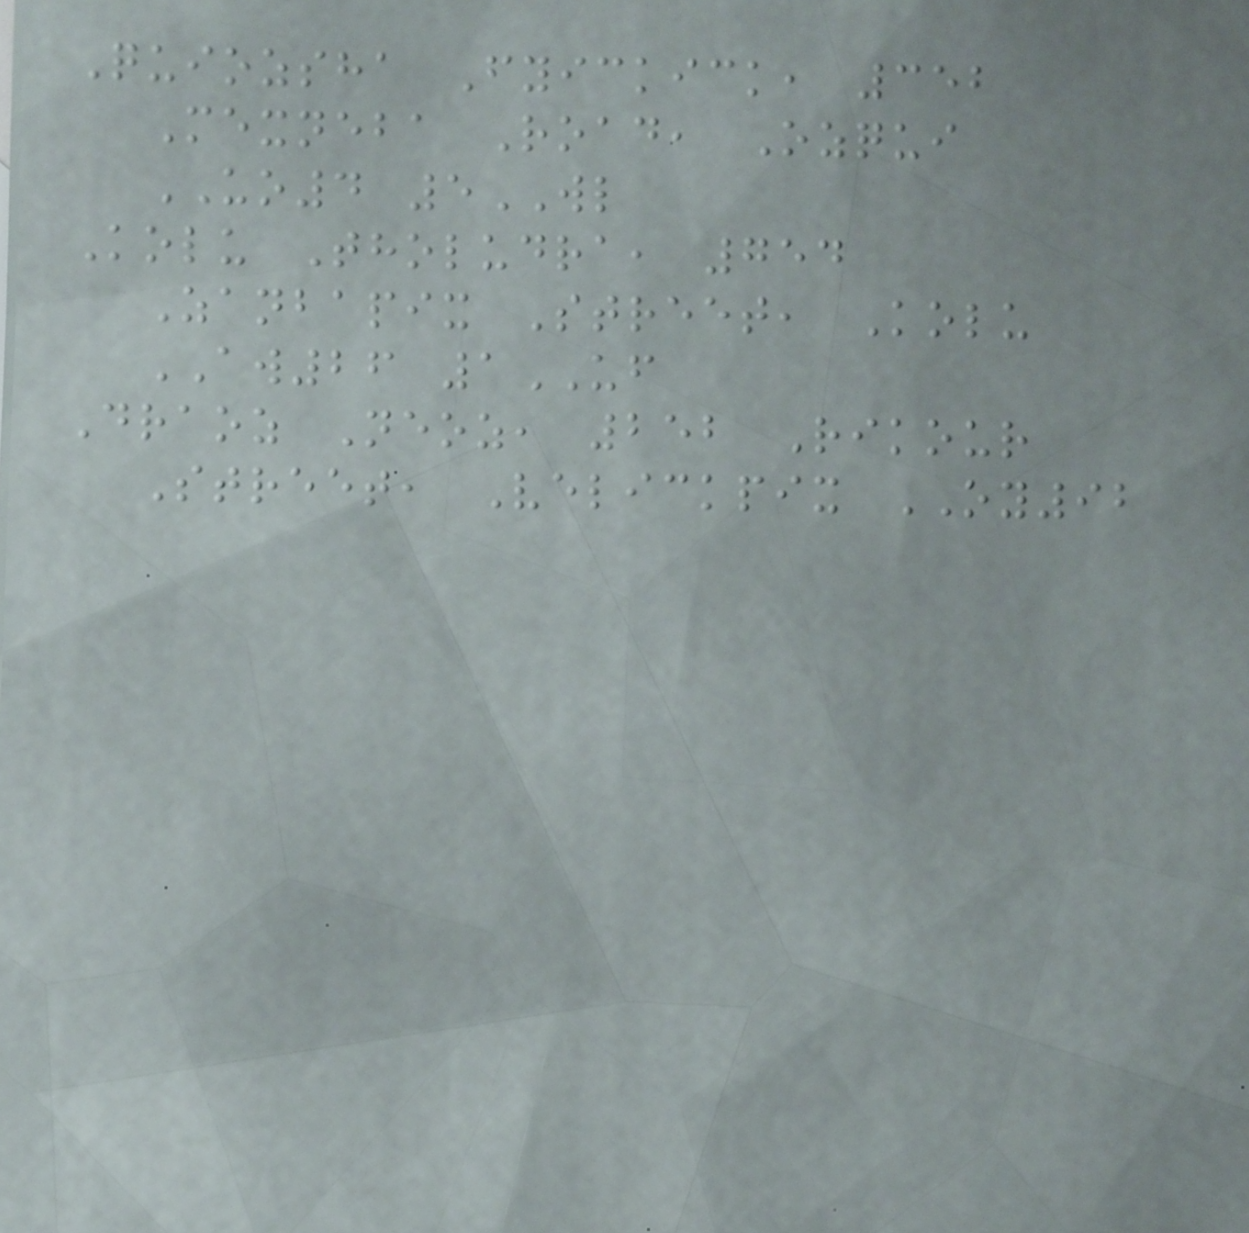Quiozsha Fyickick, 352
Mexneba Road, Ozqui
UO4 5WL
Kolu Tholudra, 754
Zanbapix Street, Kolu
AW26 1UF
Draoz Neoz, 252 Rikour
Street, Velickpix OY92
